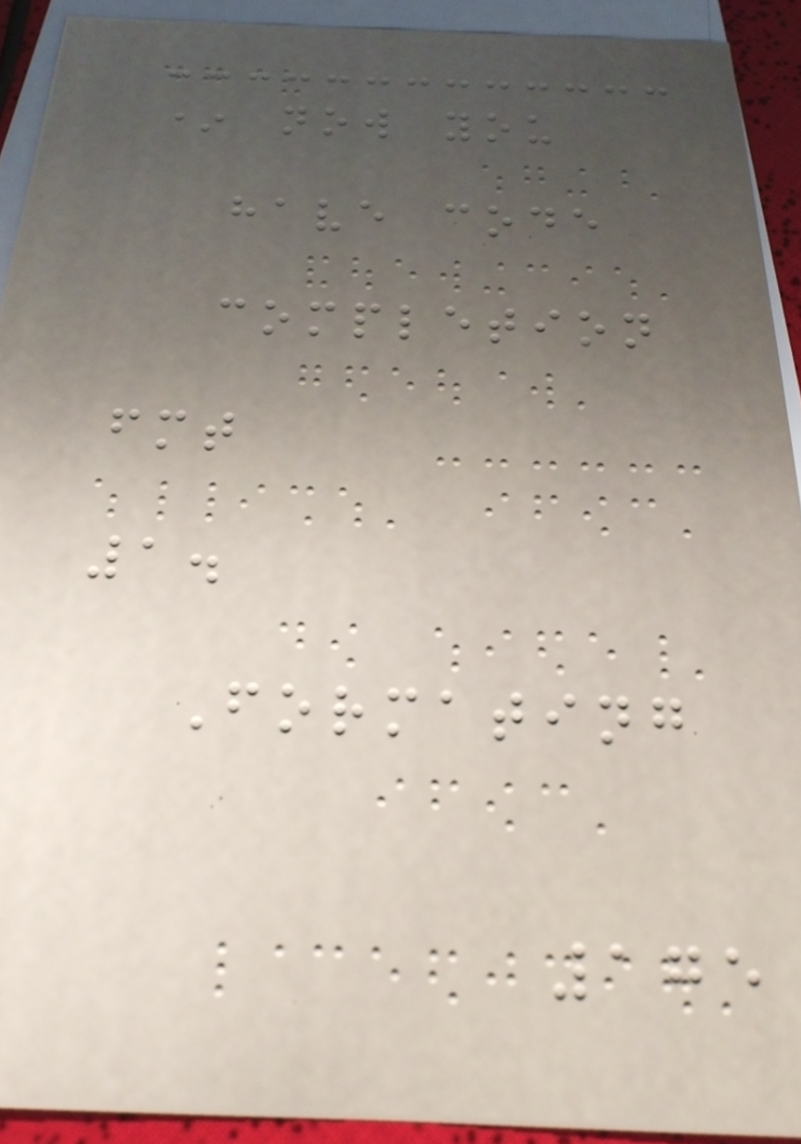* now you
have code
completion
fmt
1.
Formating
175
